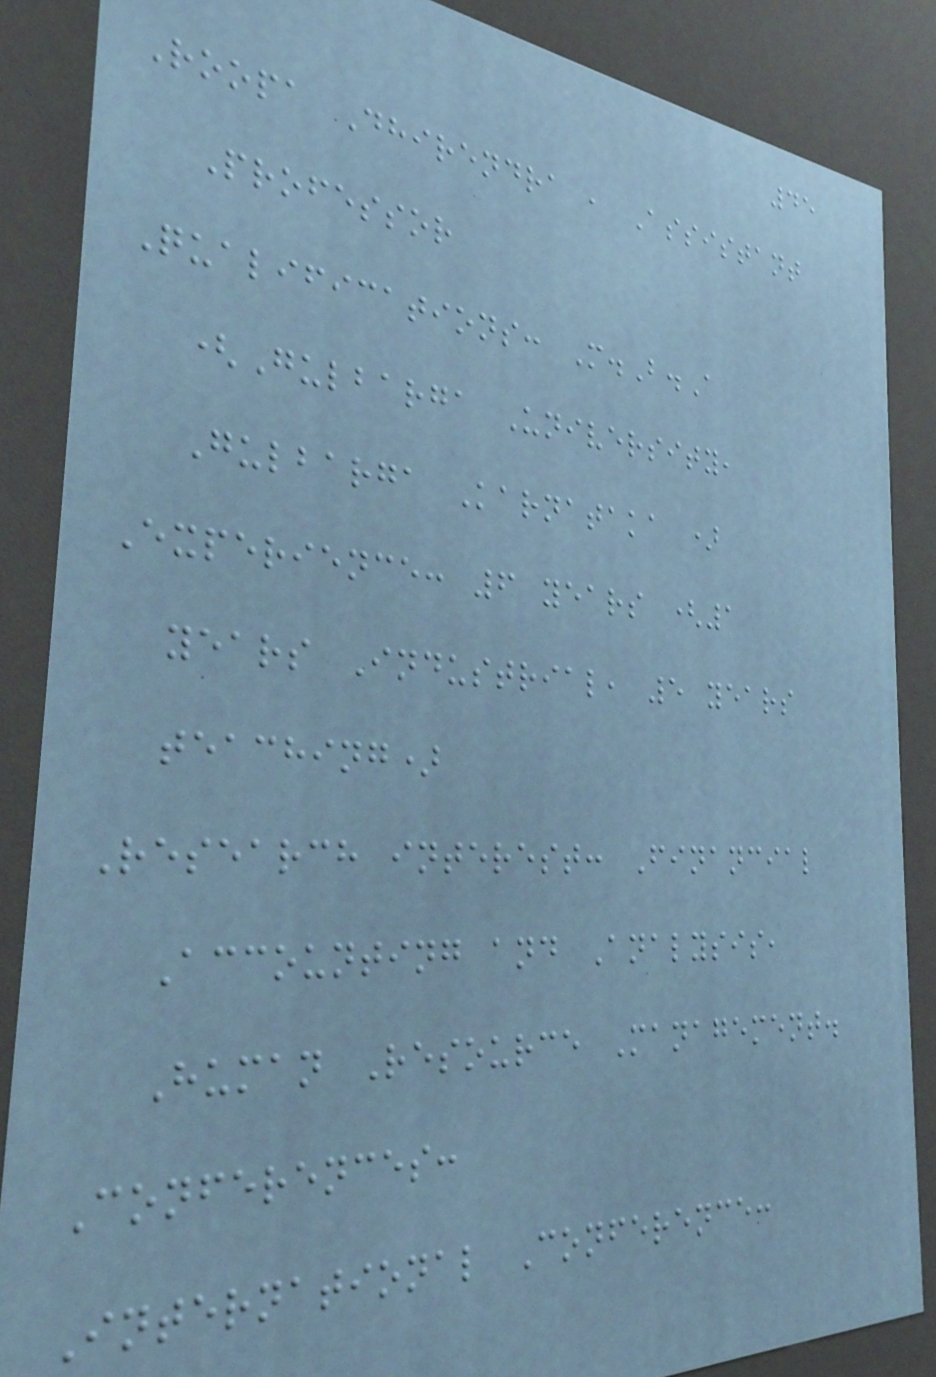45
Roopa Dhirendra , Assistant
Professor
Qualifications: M.B.A
(Gulbarga University,
Gulbarga Karnataka )
Experience: 6 years (1
years Industrial, 5 years
teaching)
Research interest: Financial
Accounting and Analysis,
Human Resource Management.
Conferences:
International Conference:
